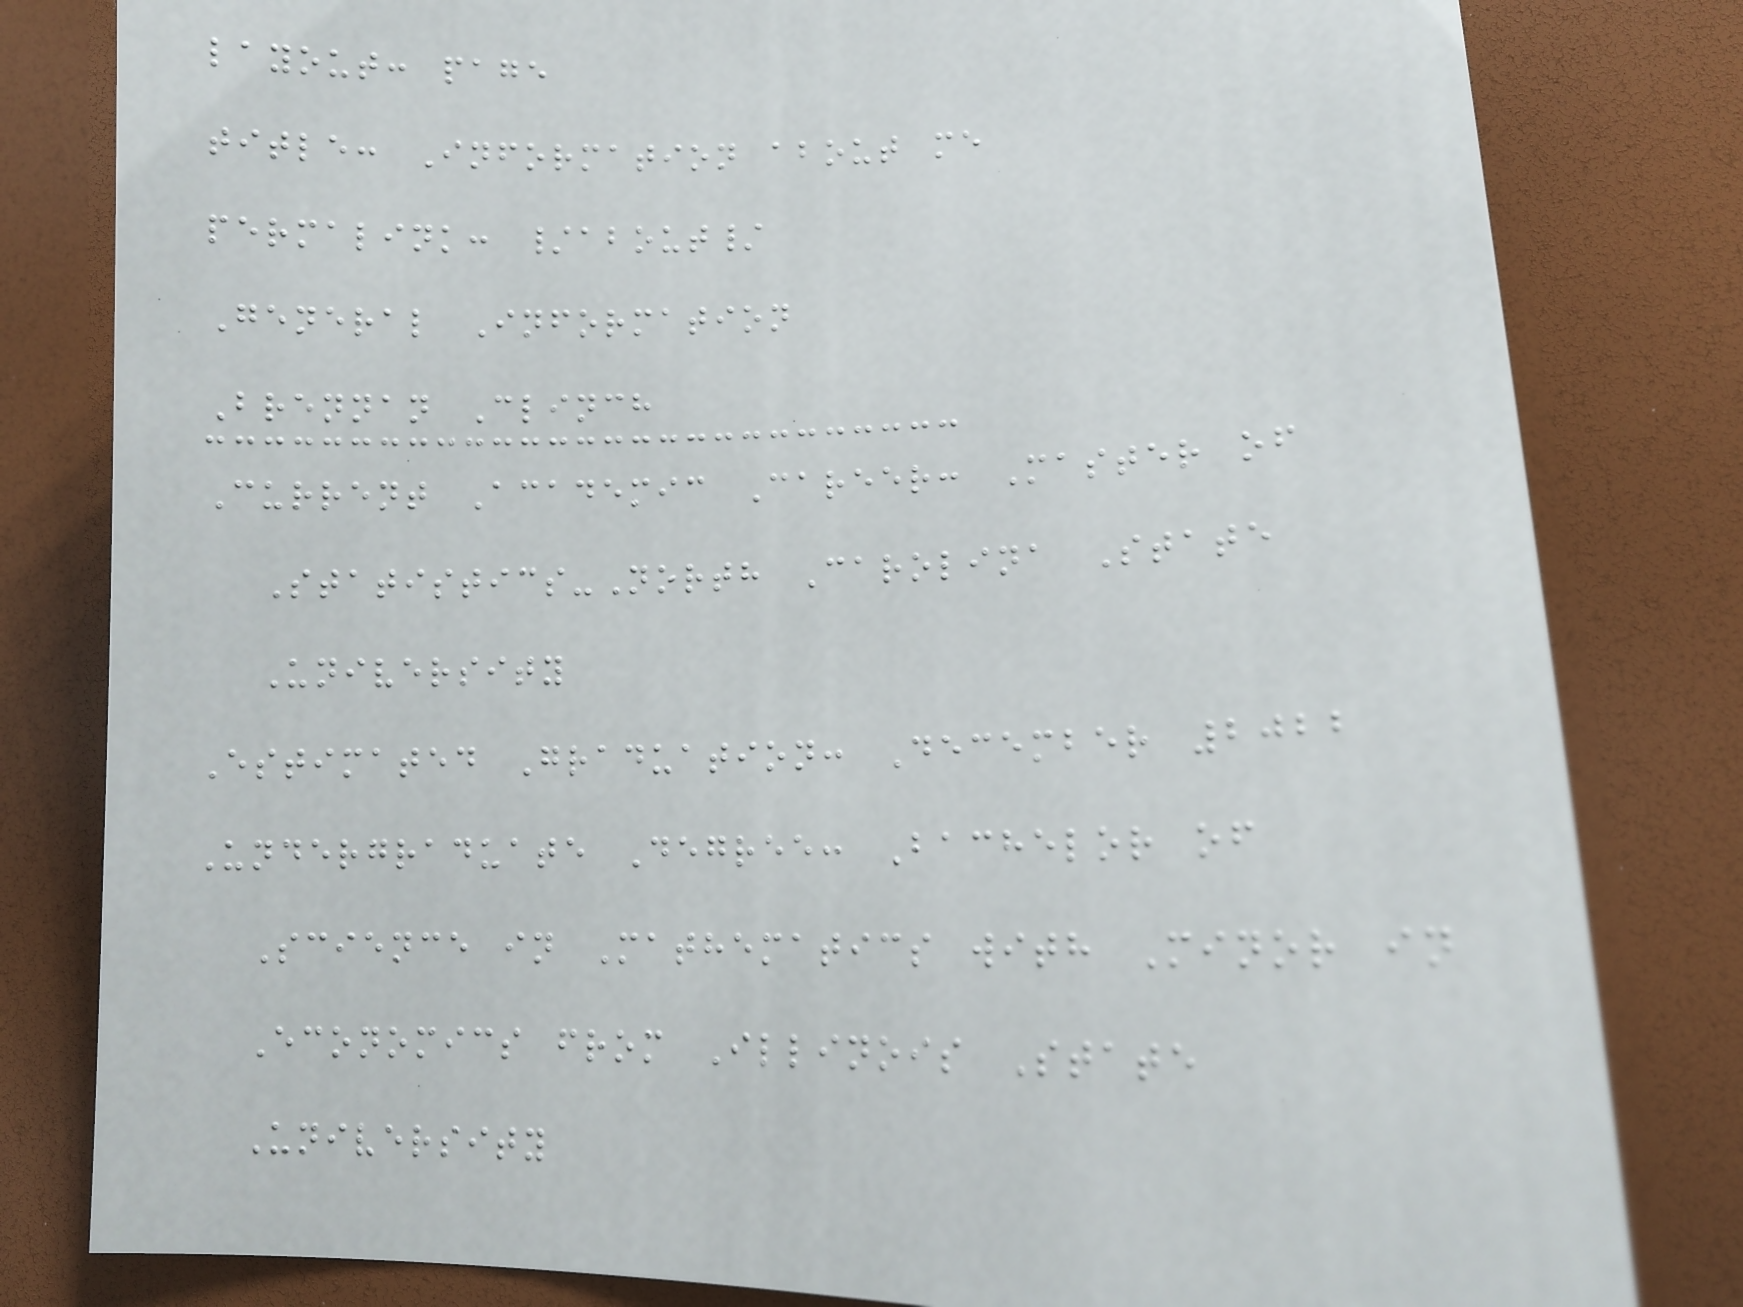layout: page
title: Information about me
permalink: /about/
General Information
Brennan Clinch
Current Academic Career: Master of
Statistics-North Carolina State
University
Estimated Graduation: December 2022
Undergraduate Degree: Bachelor of
Science in Mathematics with Minor in
Economics from Illinois State
University
